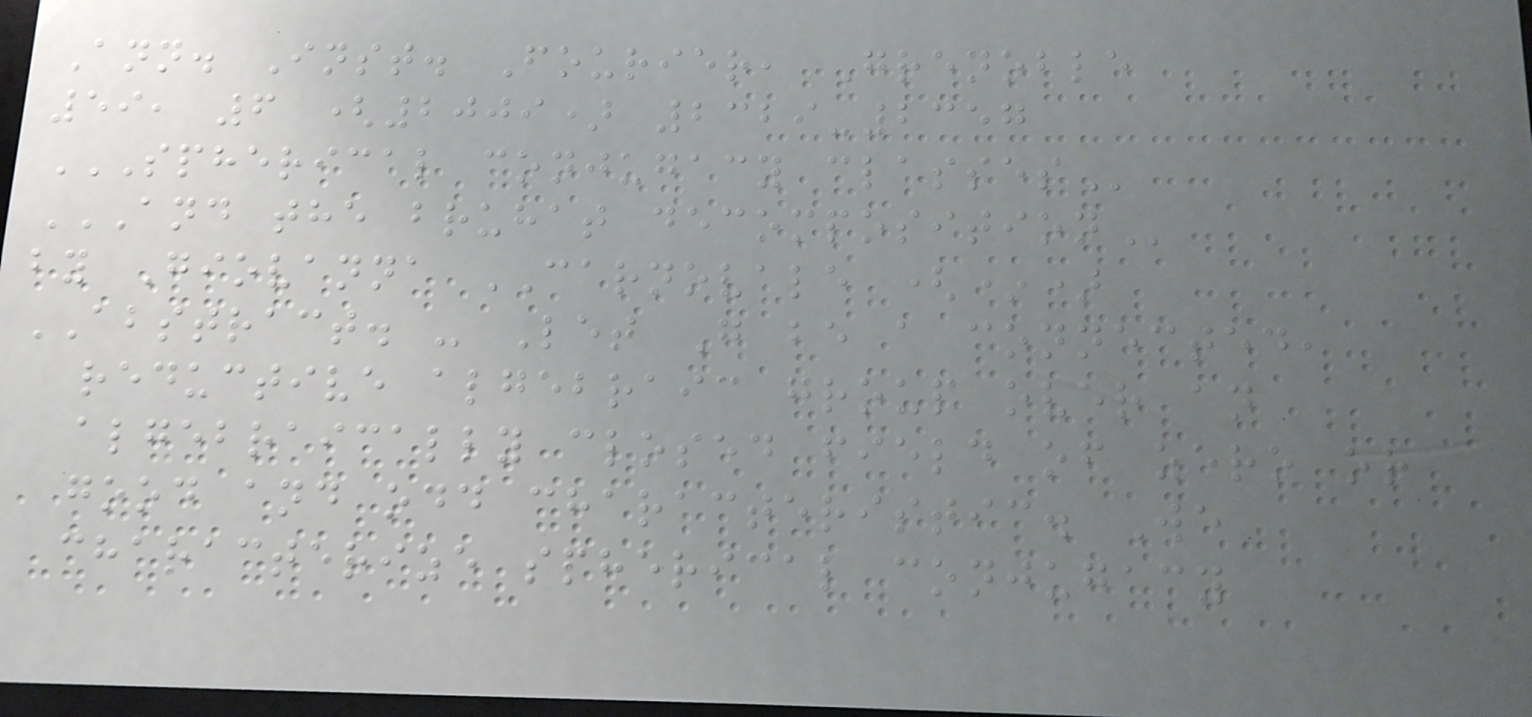Ann. Inst. Fourier, Grenoble
59, 6 (2009) 2329-2357
SPHERICAL CONJUGACY CLASSES
AND THE BRUHAT DECOMPOSITION
by Giovanna CARNOVALE (*)
ABSTRACT. - Let G be a connected,
reductive algebraic group over an
algebraically closed field of zero or
good and odd characteristic. We
characterize spherical conjugacy
